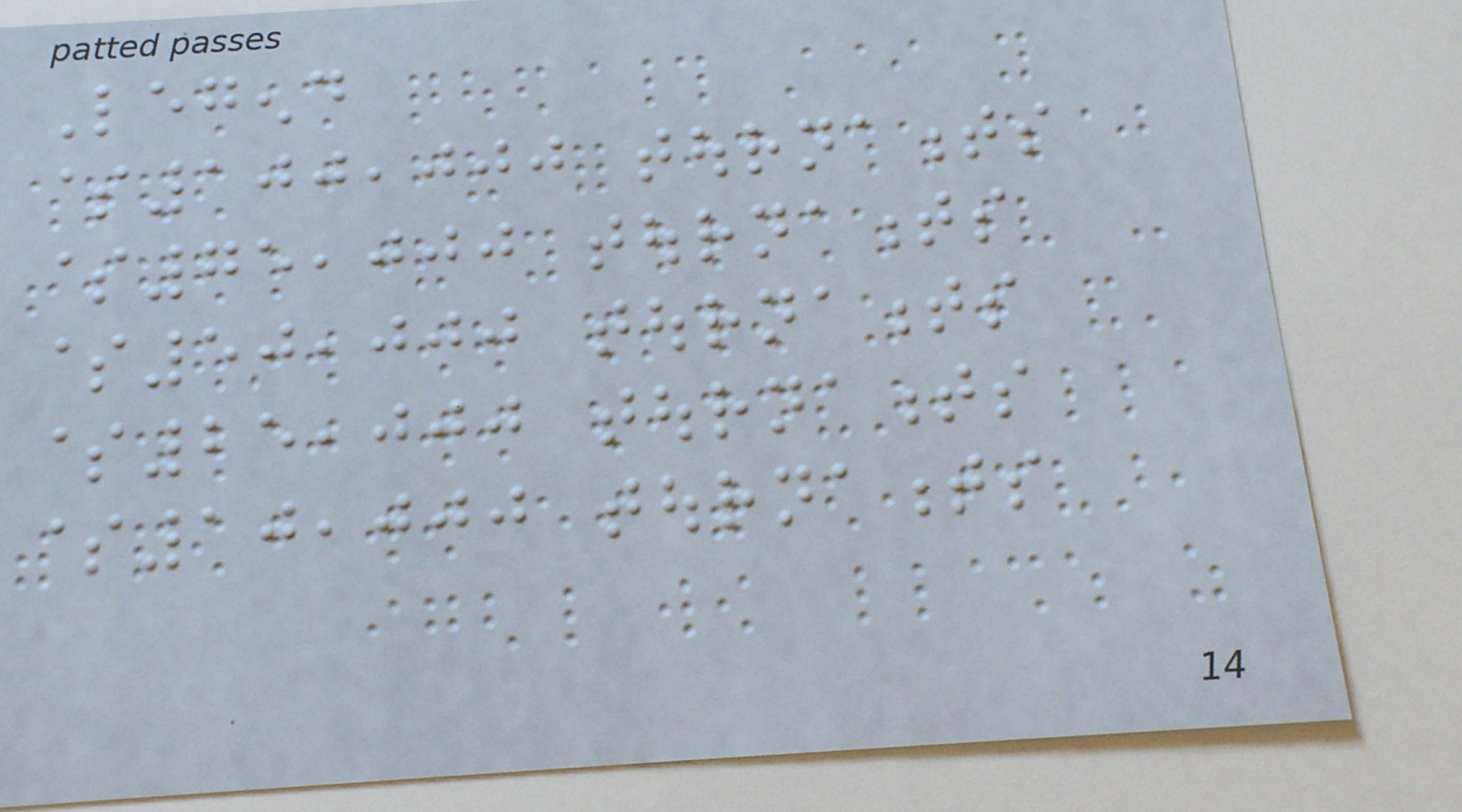Legend
$100,000 tournaments
$75,000 tournaments
$50,000 tournaments
$25,000 tournaments
$10,000 tournaments
